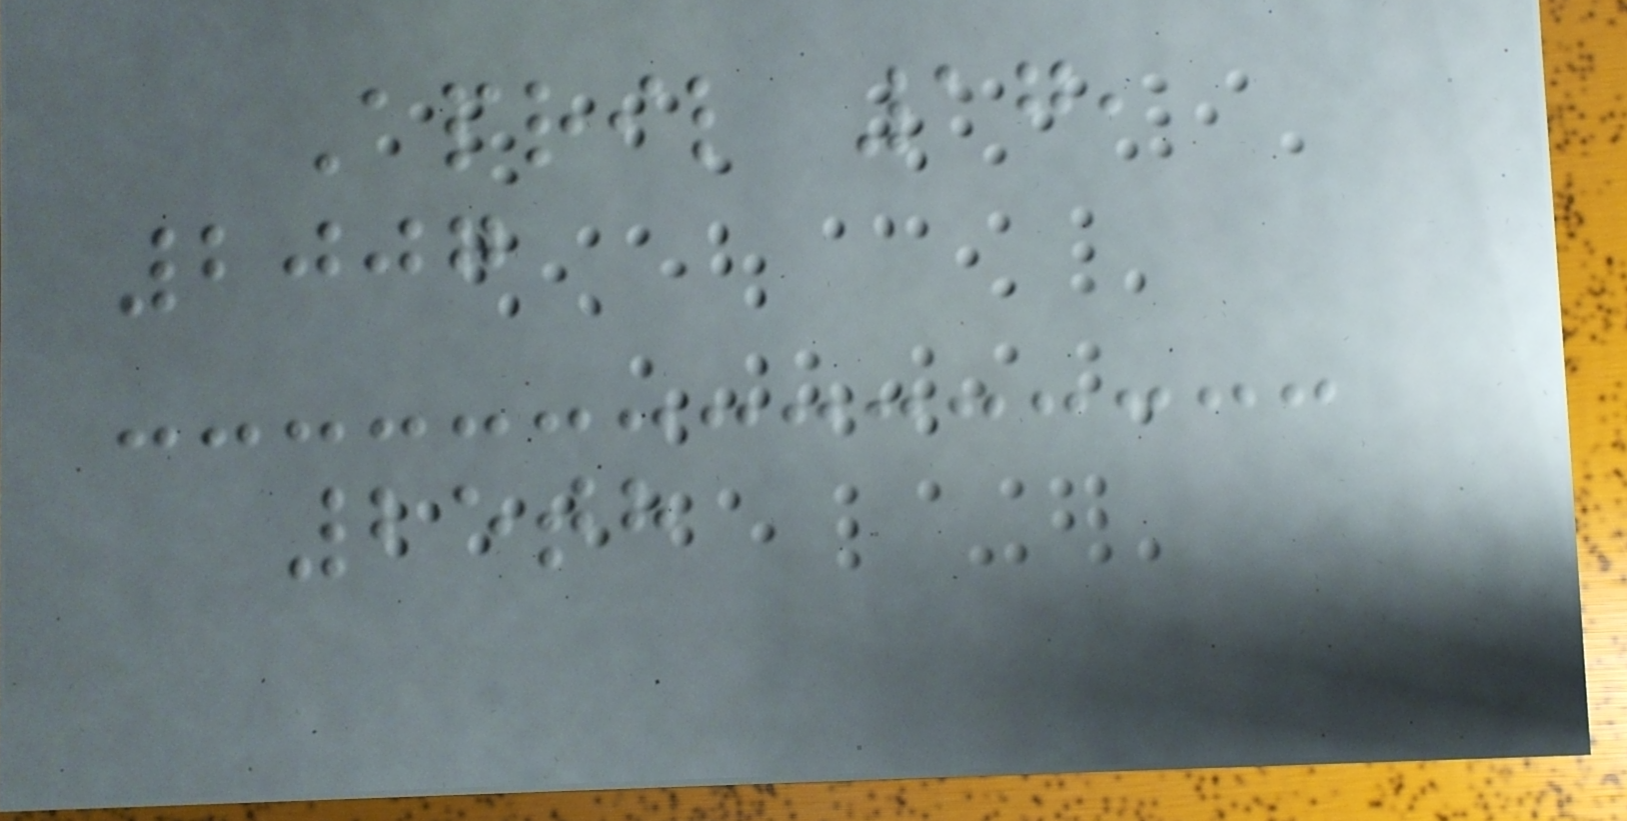April 17,
2007
25th
